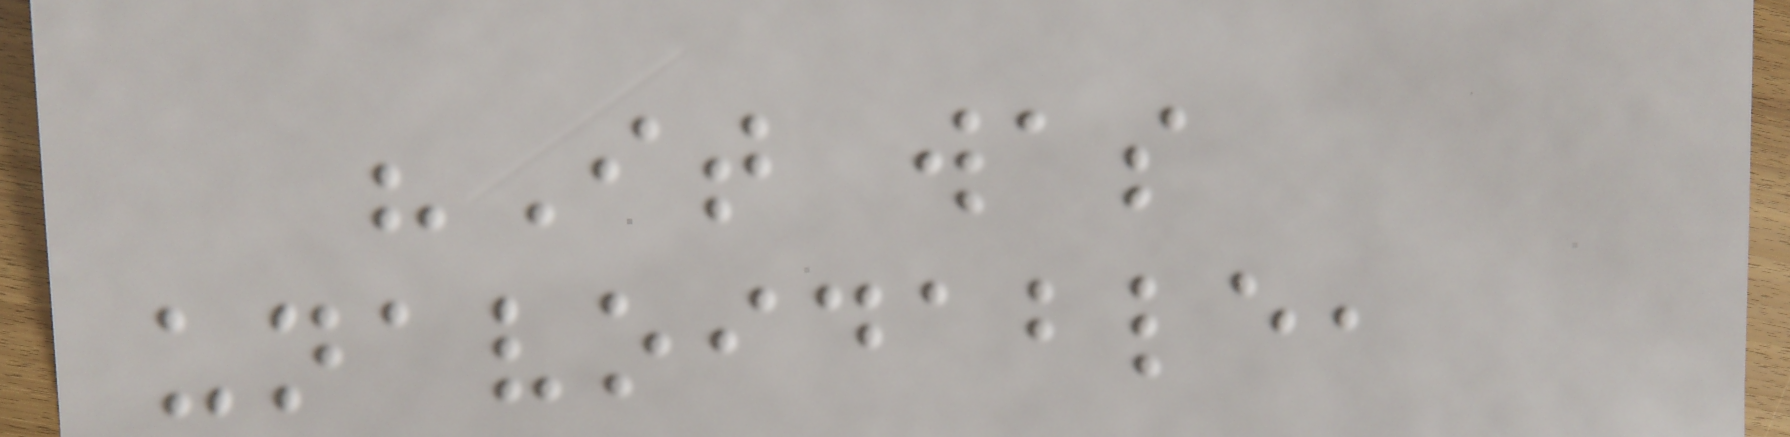"It was
unavoidable,
